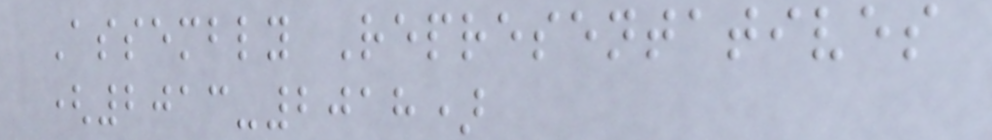Assembly Representatives
(2013-2018)
